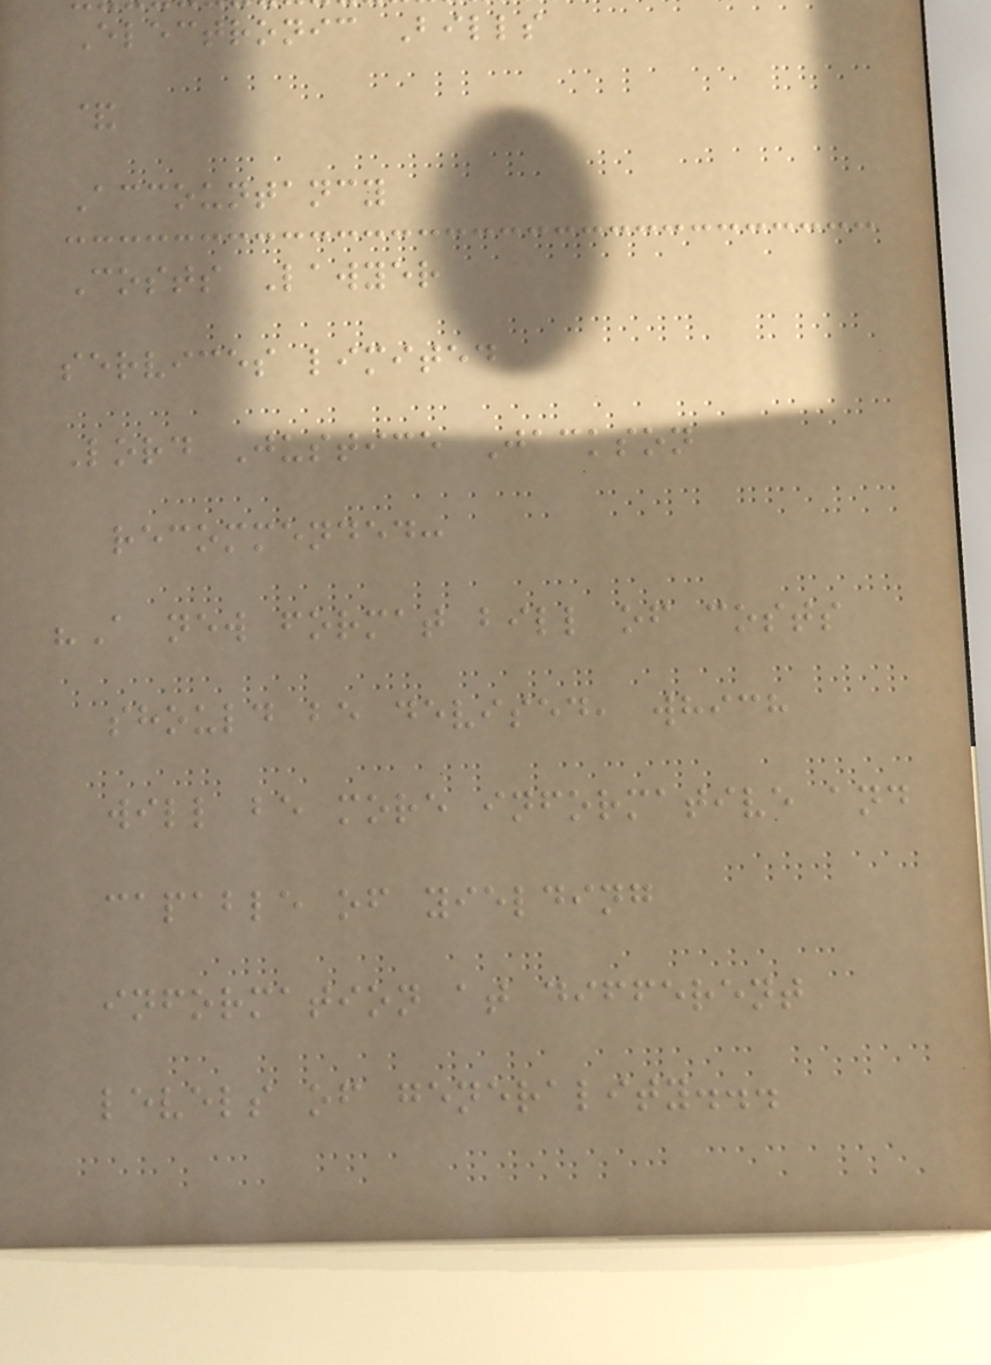Electronic Bills
&
Accountancy
Costs Lawyer
services limited
Lord Justice Jackson
recommended:
"A new format bill of costs
should be devised, which
will be more informative and
capable of yielding
information at different
levels of generality...
